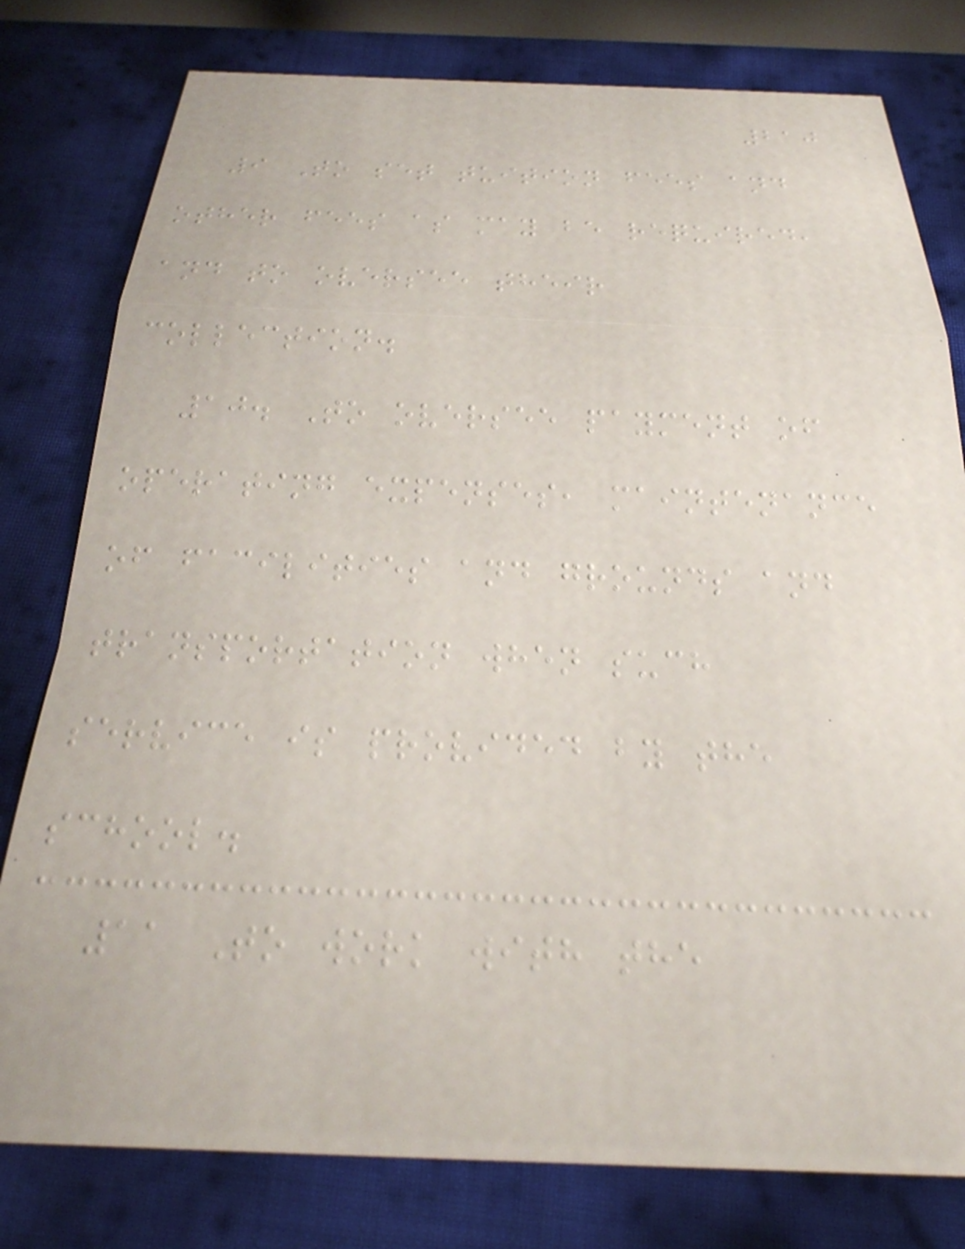210
9 To set tuition fees and
other fees as may be required,
and to oversee their
collection.
10. To oversee payment of
operating expenses, maintenance
of facilities and grounds and
transportation when such
service is provided by the
school.
11 To work with the
